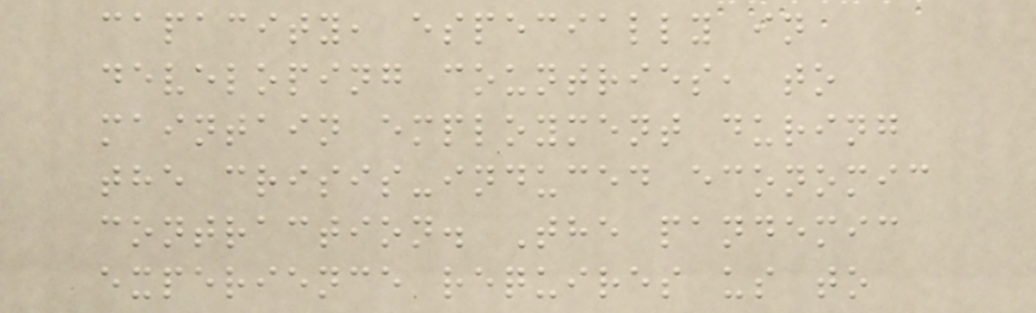capacity, especially in
developing countries, to
maintain employment during
the crisis-induced economic
contraction. The pandemic
experience requires us to
